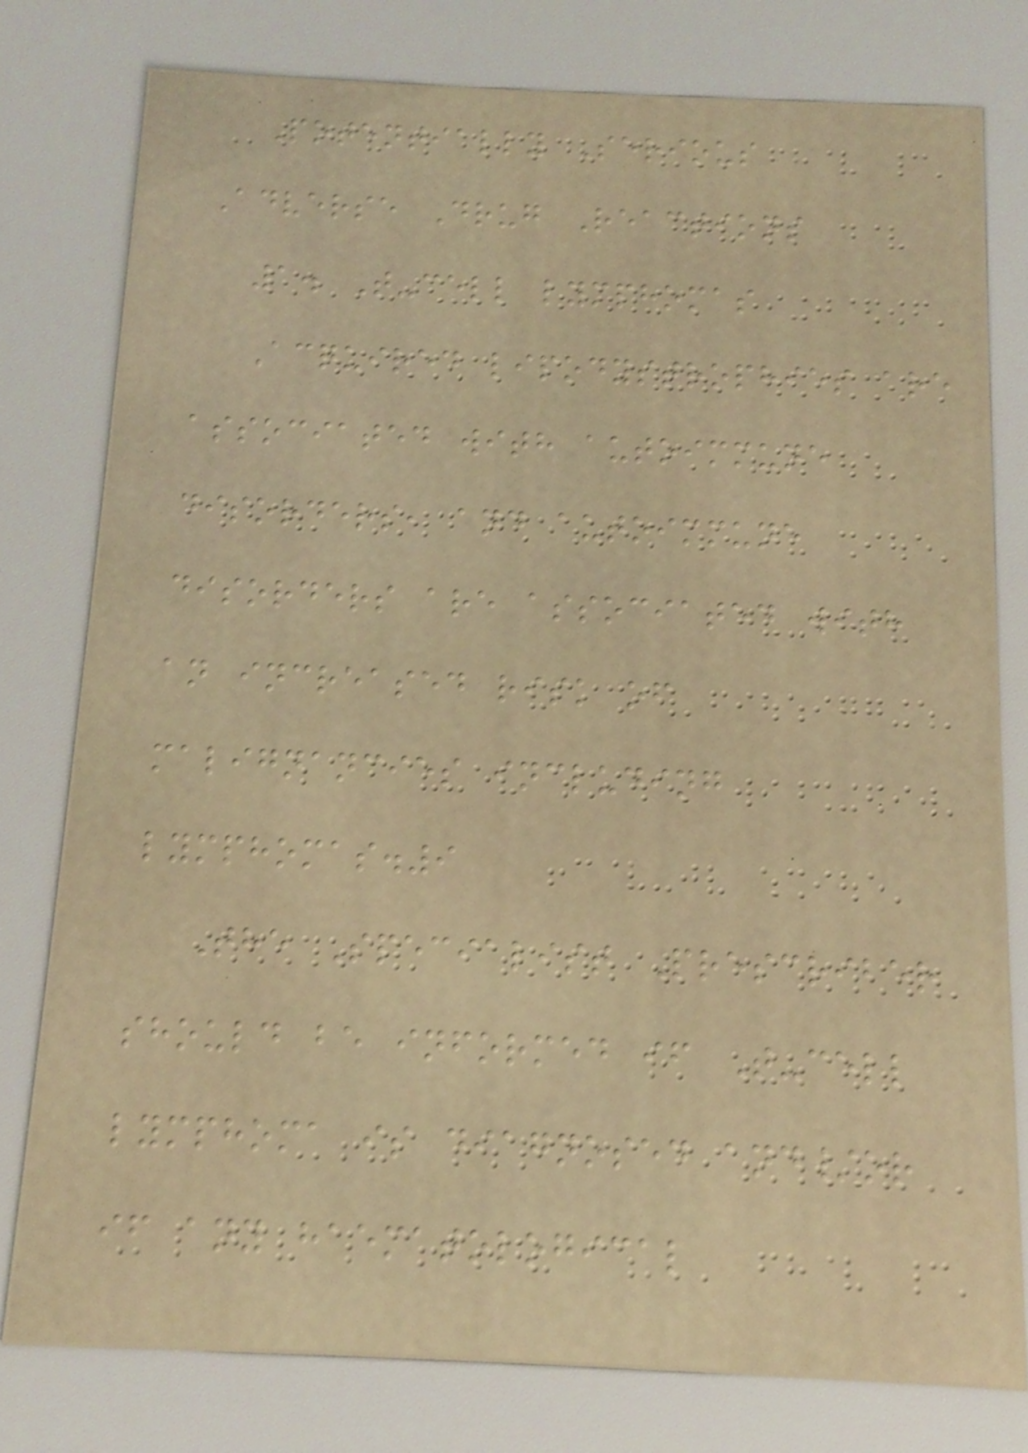Potentially Serious
Adverse Drug Reactions
1. T-cell lymphomas
Acquired lipodystrophies are
associated with autoimmune
disorders, and autoimmune
disorders are associated with
an increased risk of
malignancies including
lymphomas.9
The Specialist Prescriber
should be informed if T-cell
lymphoma is diagnosed and/or
if any haematological
